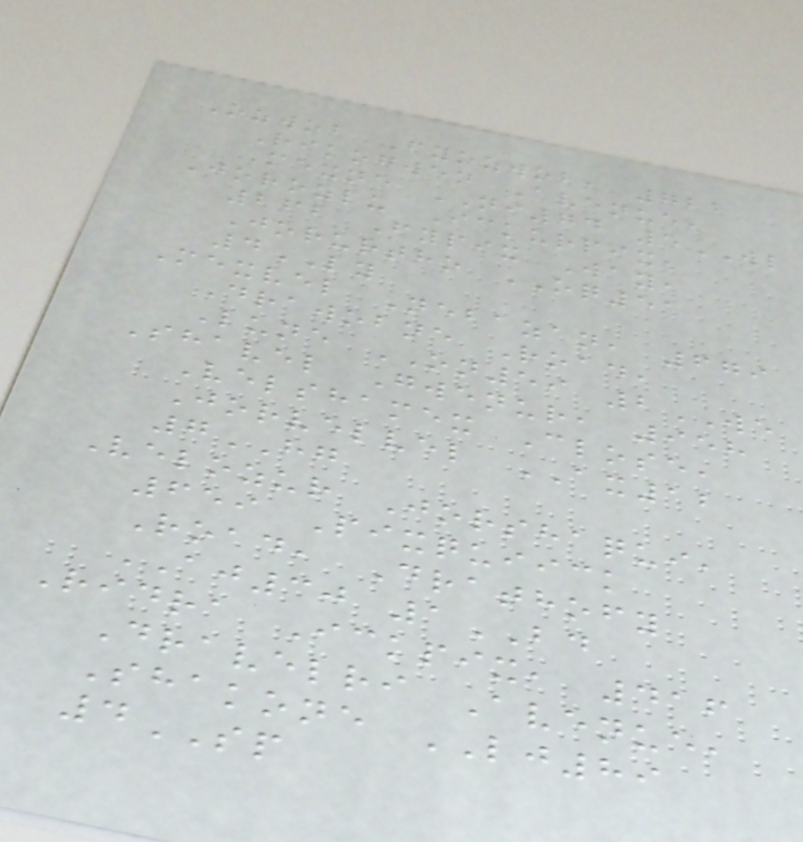Ozwob Fyozwob, 722
Rikogwen Avenue,
Mexne NI74 5WL
Jorozlu Ickurpix,
262 Fypix Way,
Jorurtho OQ51
4LY
Mexvel Nebazan, 679
Drawobne Road,
Lune ON59 2WE
Shavel Gwenur, 958
Velshamex Close,
Jorvelvel AX12
7HG
Velozur Jorshaqui,
659 Pixquiick
Road, Drathofy
AJ30 1BD
Ridra Ickpix, 416
Dravelri Avenue,
Shakone LJ89
4SP
